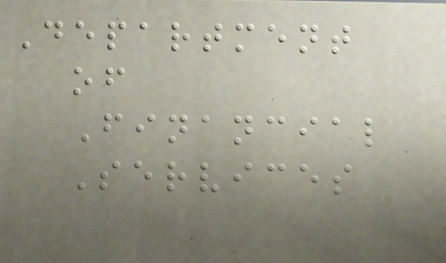Department
of
Financial
Services
